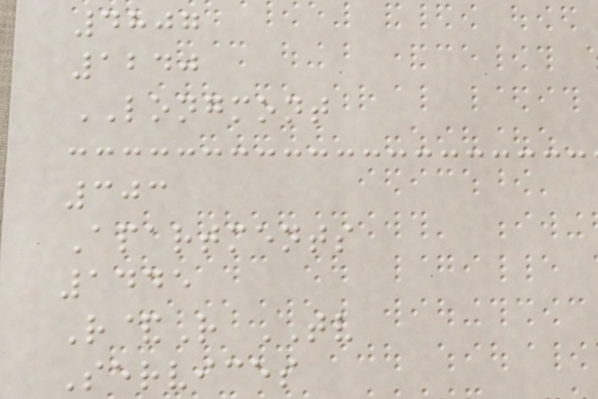4807
1240
LONGMONT
303
Apartments
1445
R&R TV
Services
